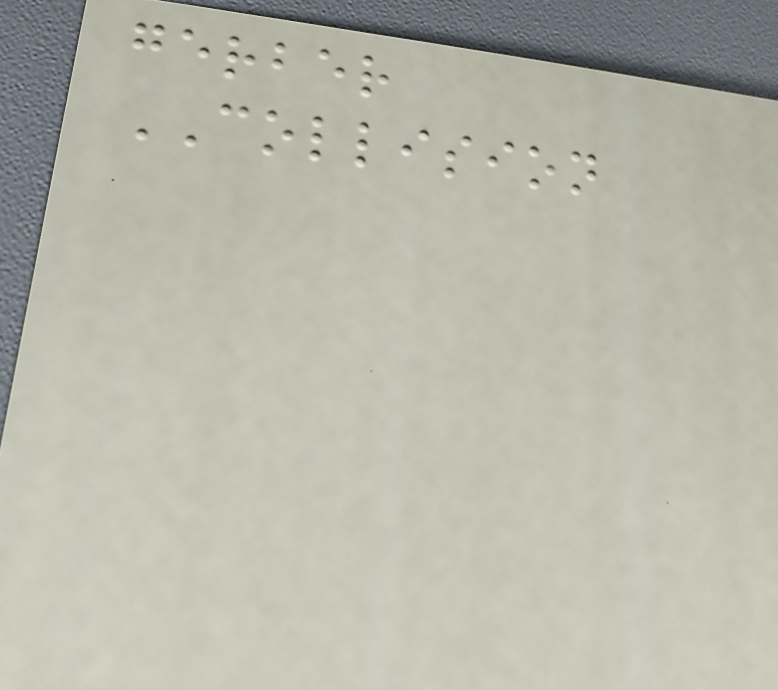gerber
COLLISION
